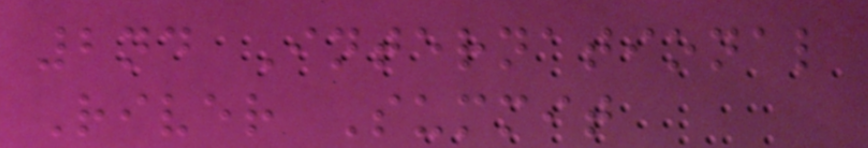2nd International
River Summit
